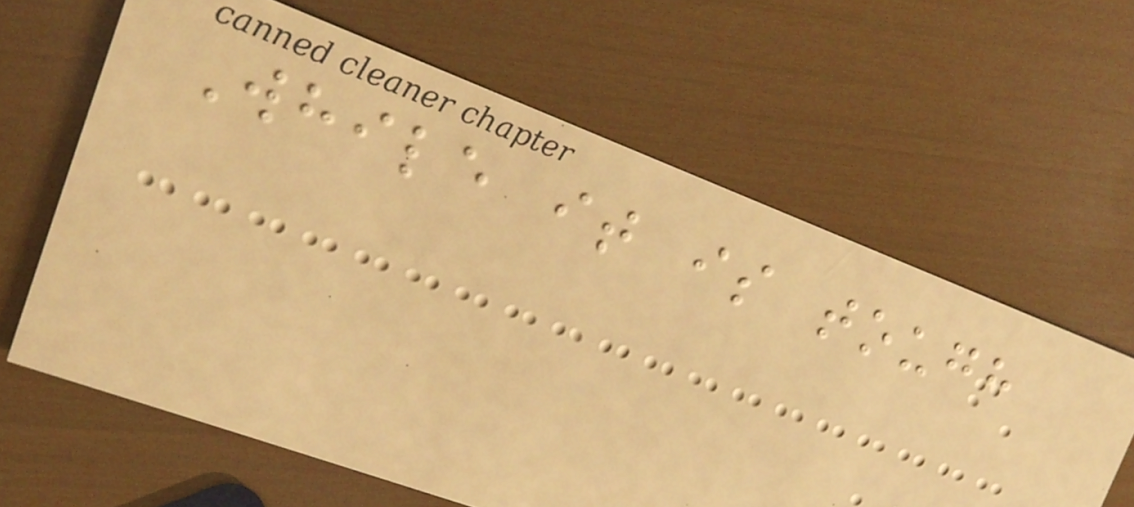While it is tough
